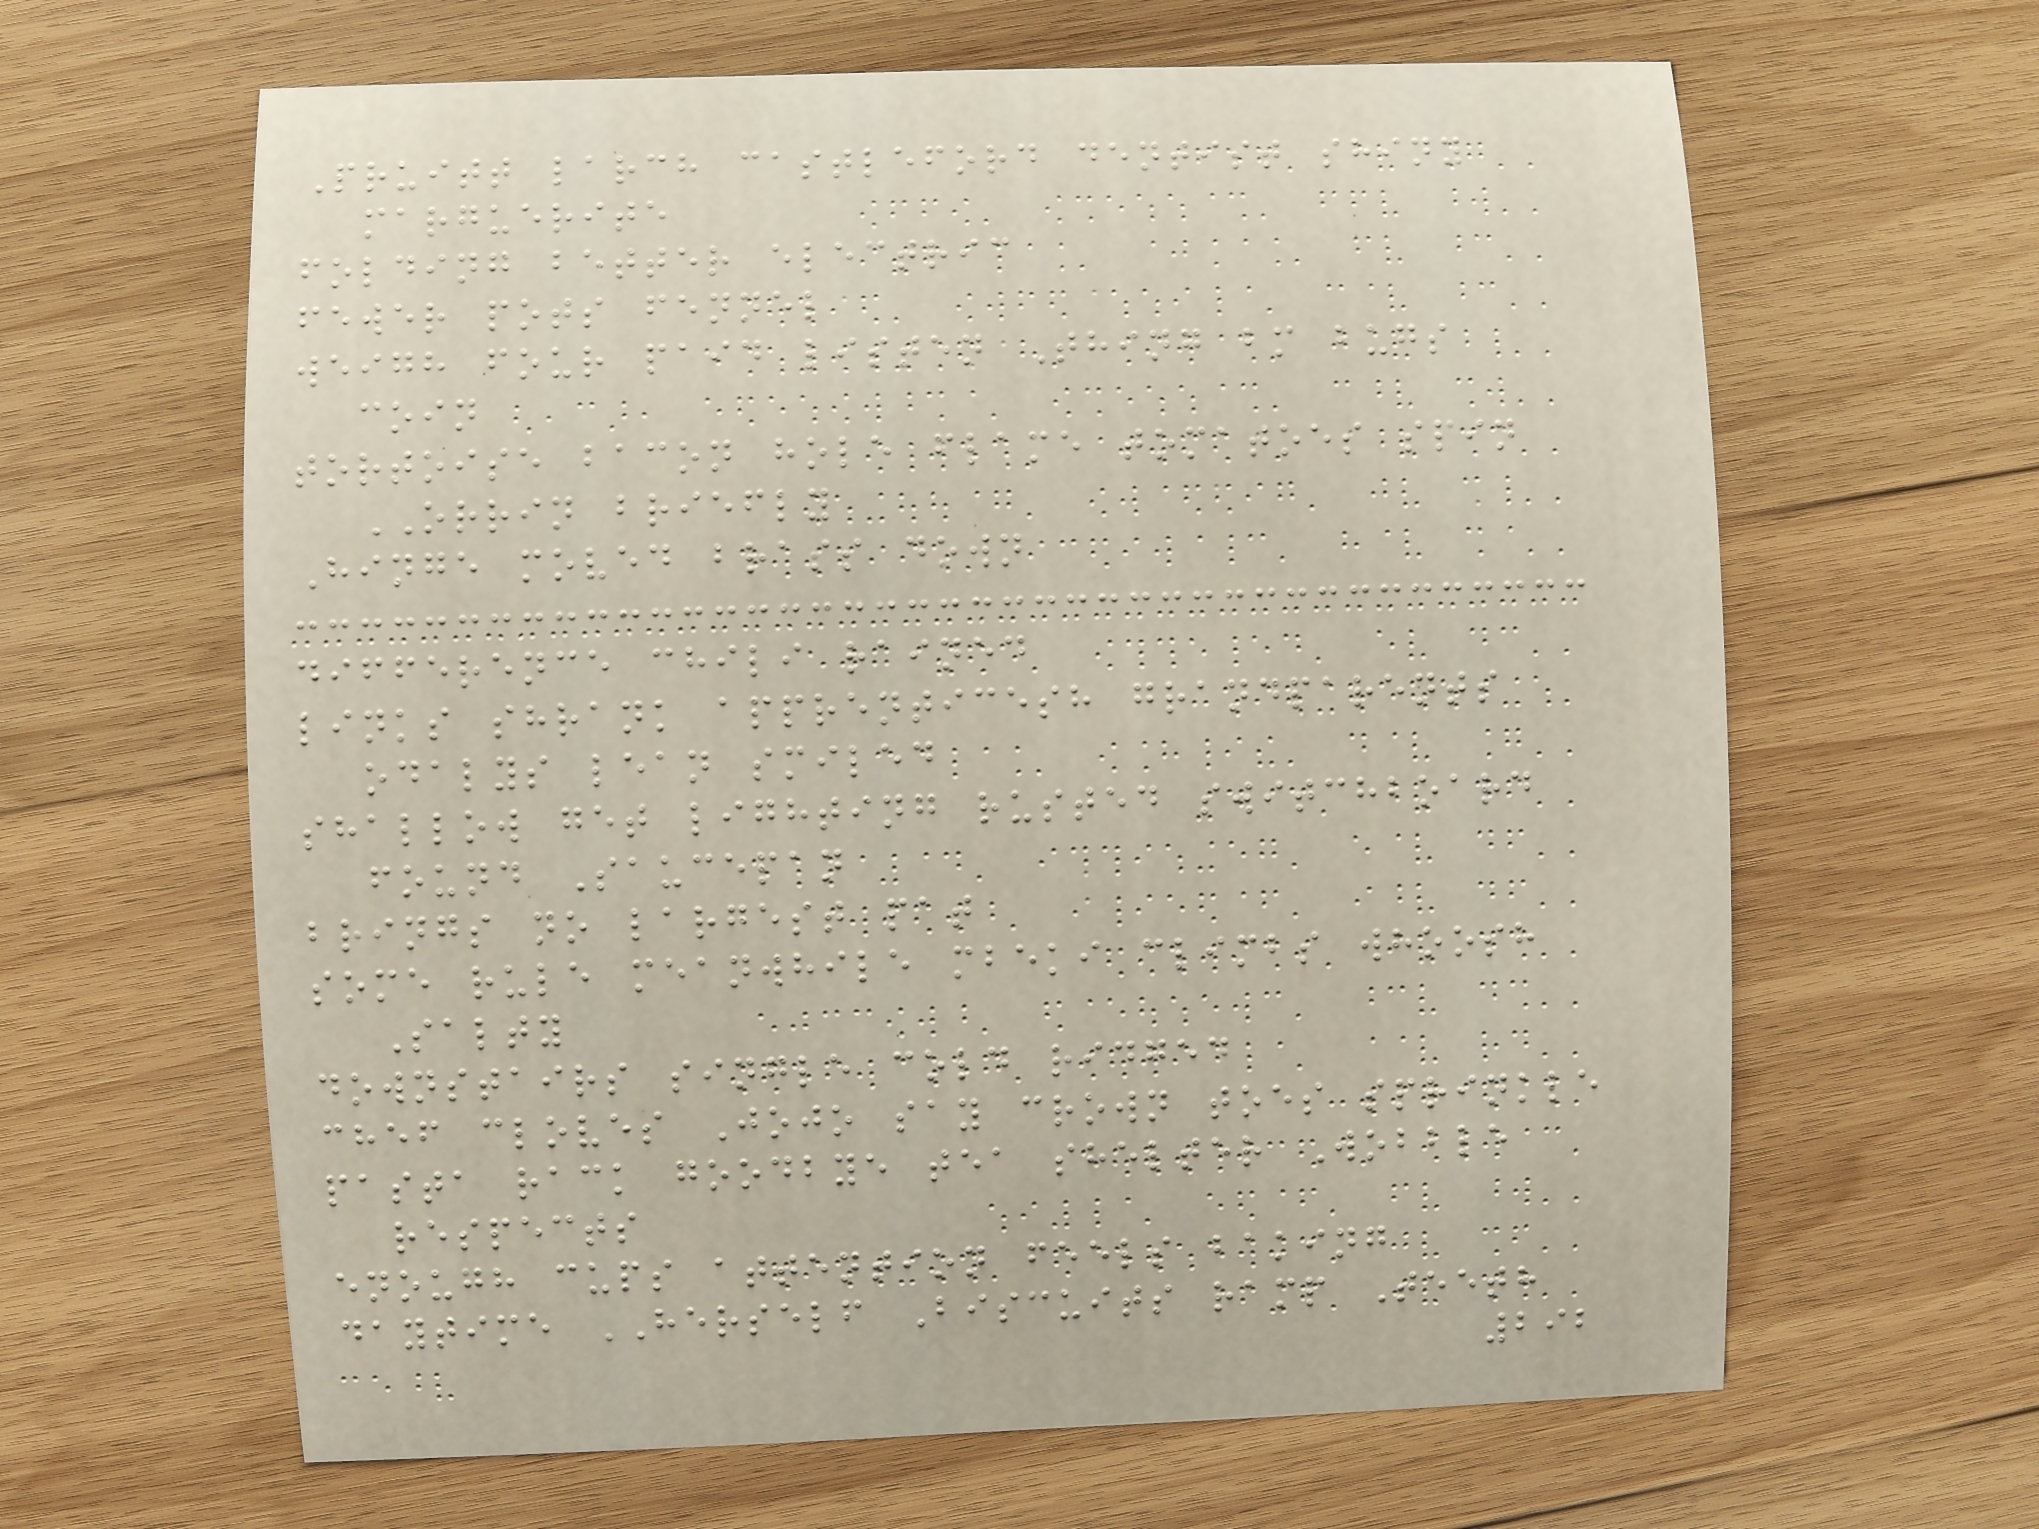Pruitt larch castleford dentist shiny
marguerite
folding better electric
fewer pots fennel
weigh four paid listen Thing bm bugs
coin
tortoise bacon hole flame tomatoes spin
ORRIN briefly
Hinge moved brass down
difference chili rained
links shrank apprenticesh grandparents
odalys lean smiled
shallow get lighting rusted switchboard
found Saucepan
brings no largest pat
some rule meanwhile mbeki climbs whoosh
Salty
downstairs single cold ridged
chef cloves Jojo say crown toes sprinkle
pasta rack goodbye tea shelter Wobble
respects
enough cups attention feels baking
daytime HERSELF Biscuits ramp Teeth
292
